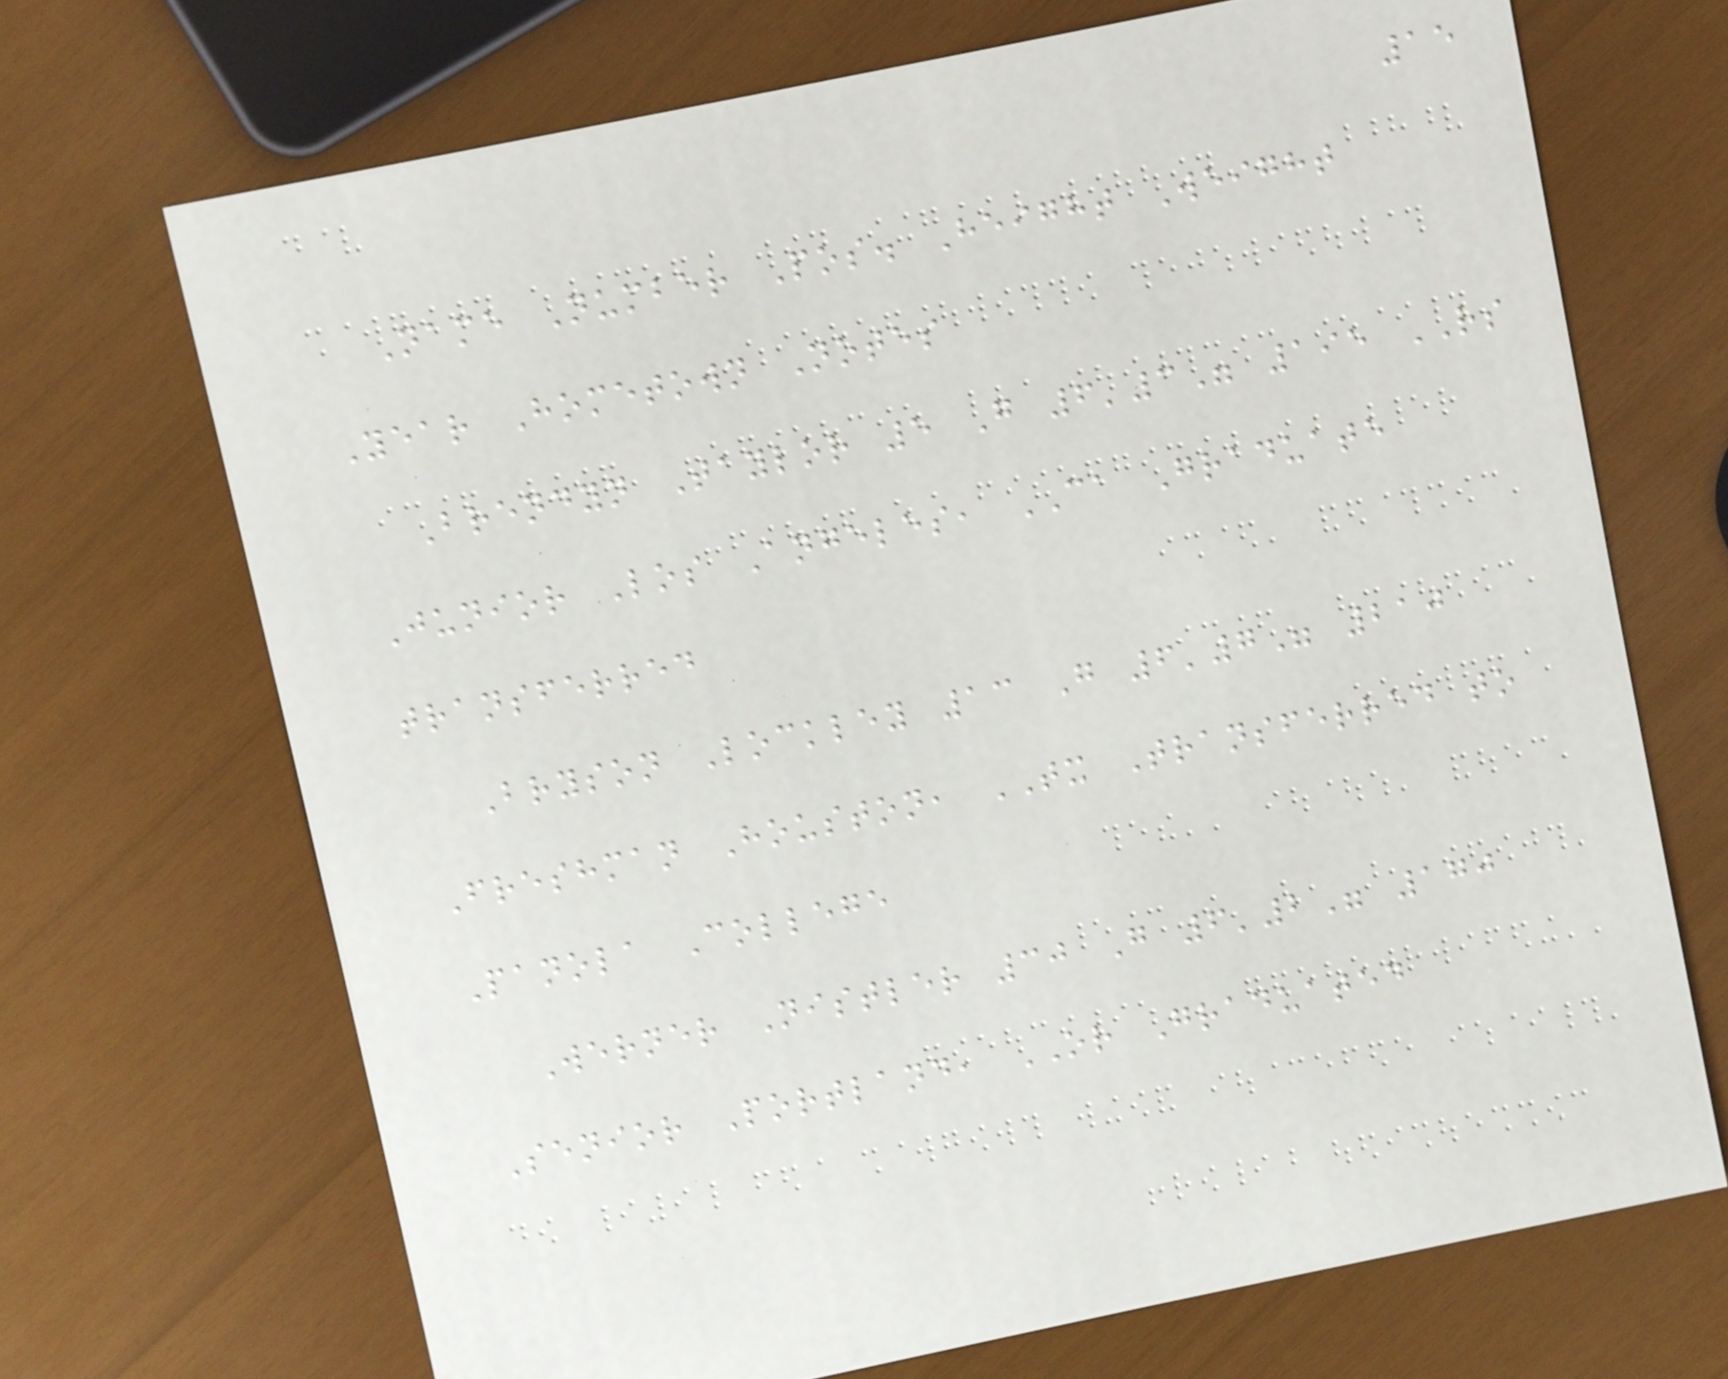15
Name Number Pos. Height Weight
Year Hometown Notes
Brendyn Taylor 5 G 6'3" 195 RS
Junior Los Angeles, CA Graduate
transferred
Bryson Lockley 13 G 6'7" 210
Freshman Houston, TX Transferred to
Panola College
Werner Nistler 30 G 6'2" 170
Senior Portland, OR Graduated
